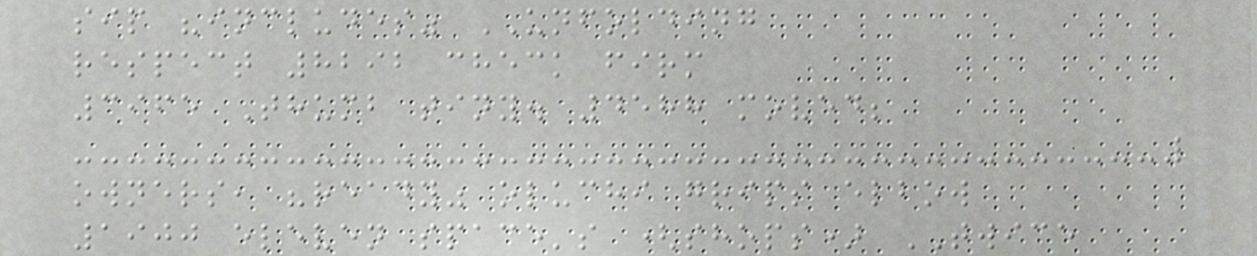sip "includes" UNFOLDING
respect 8292 check firm
3965 Thumb tiny. 4588 moved;
owners, "ready" oluchi grips elbow
1900 eleven space's (shops) TWICE
